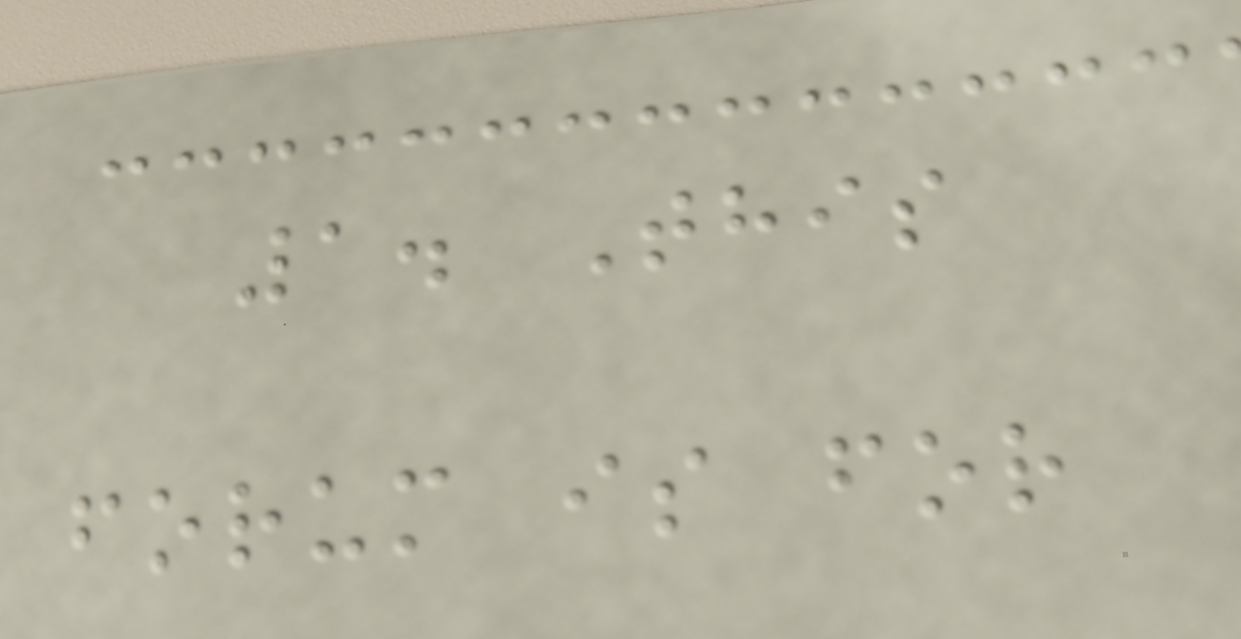1. This
forum is for
